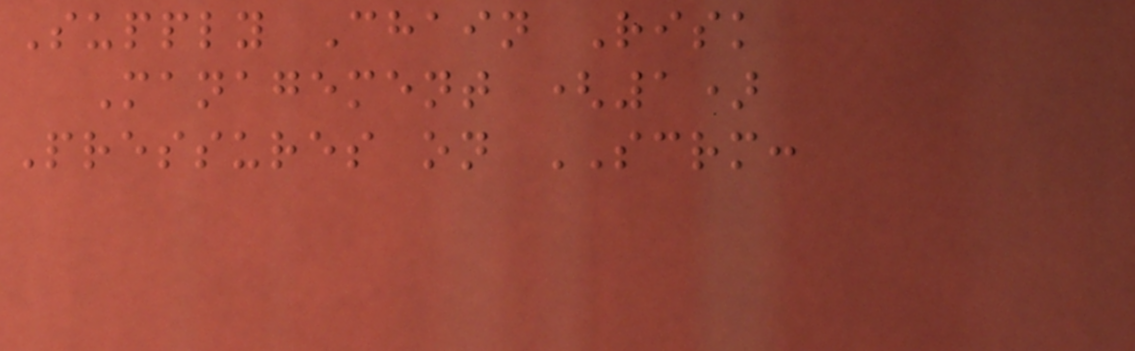Supply Chain Risk
Management (1)
Pressures on SCRM:
